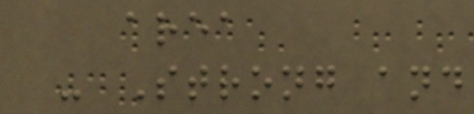area
- Strong and
